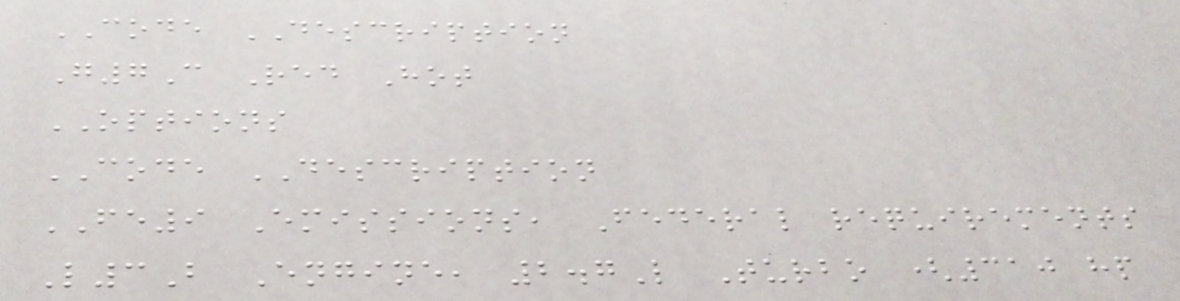CODE DESCRIPTION
G7C Red Hot
OPTIONS
CODE DESCRIPTION
FE9 Emissions, Federal requirements
L3B Engine, 2.7L Turbo (310 hp
